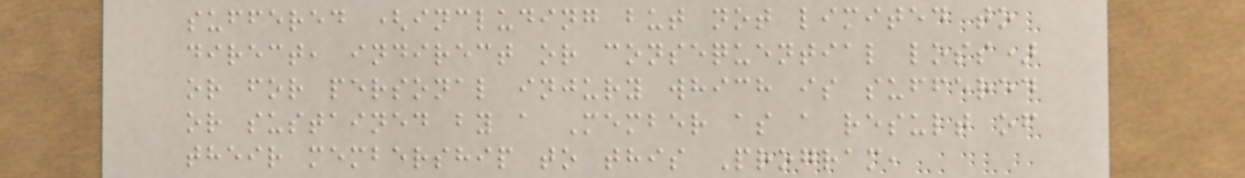suffered (including but not limited to
direct, indirect or consequential loss)
or for personal injury which is suffered
or sustained by a Member as a result of
their membership to this Program,
